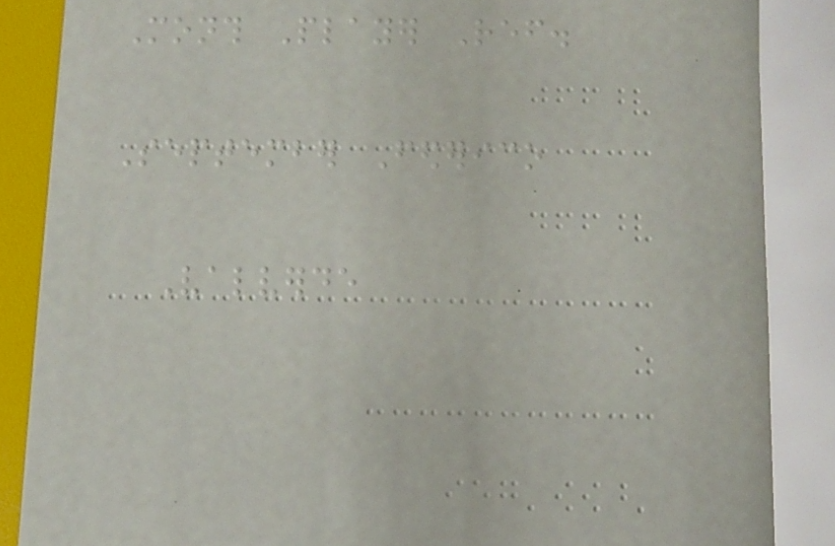Month Player Ref.
September Federico
Valverde
